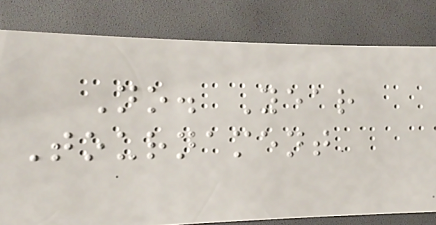No. Year
Tournament
